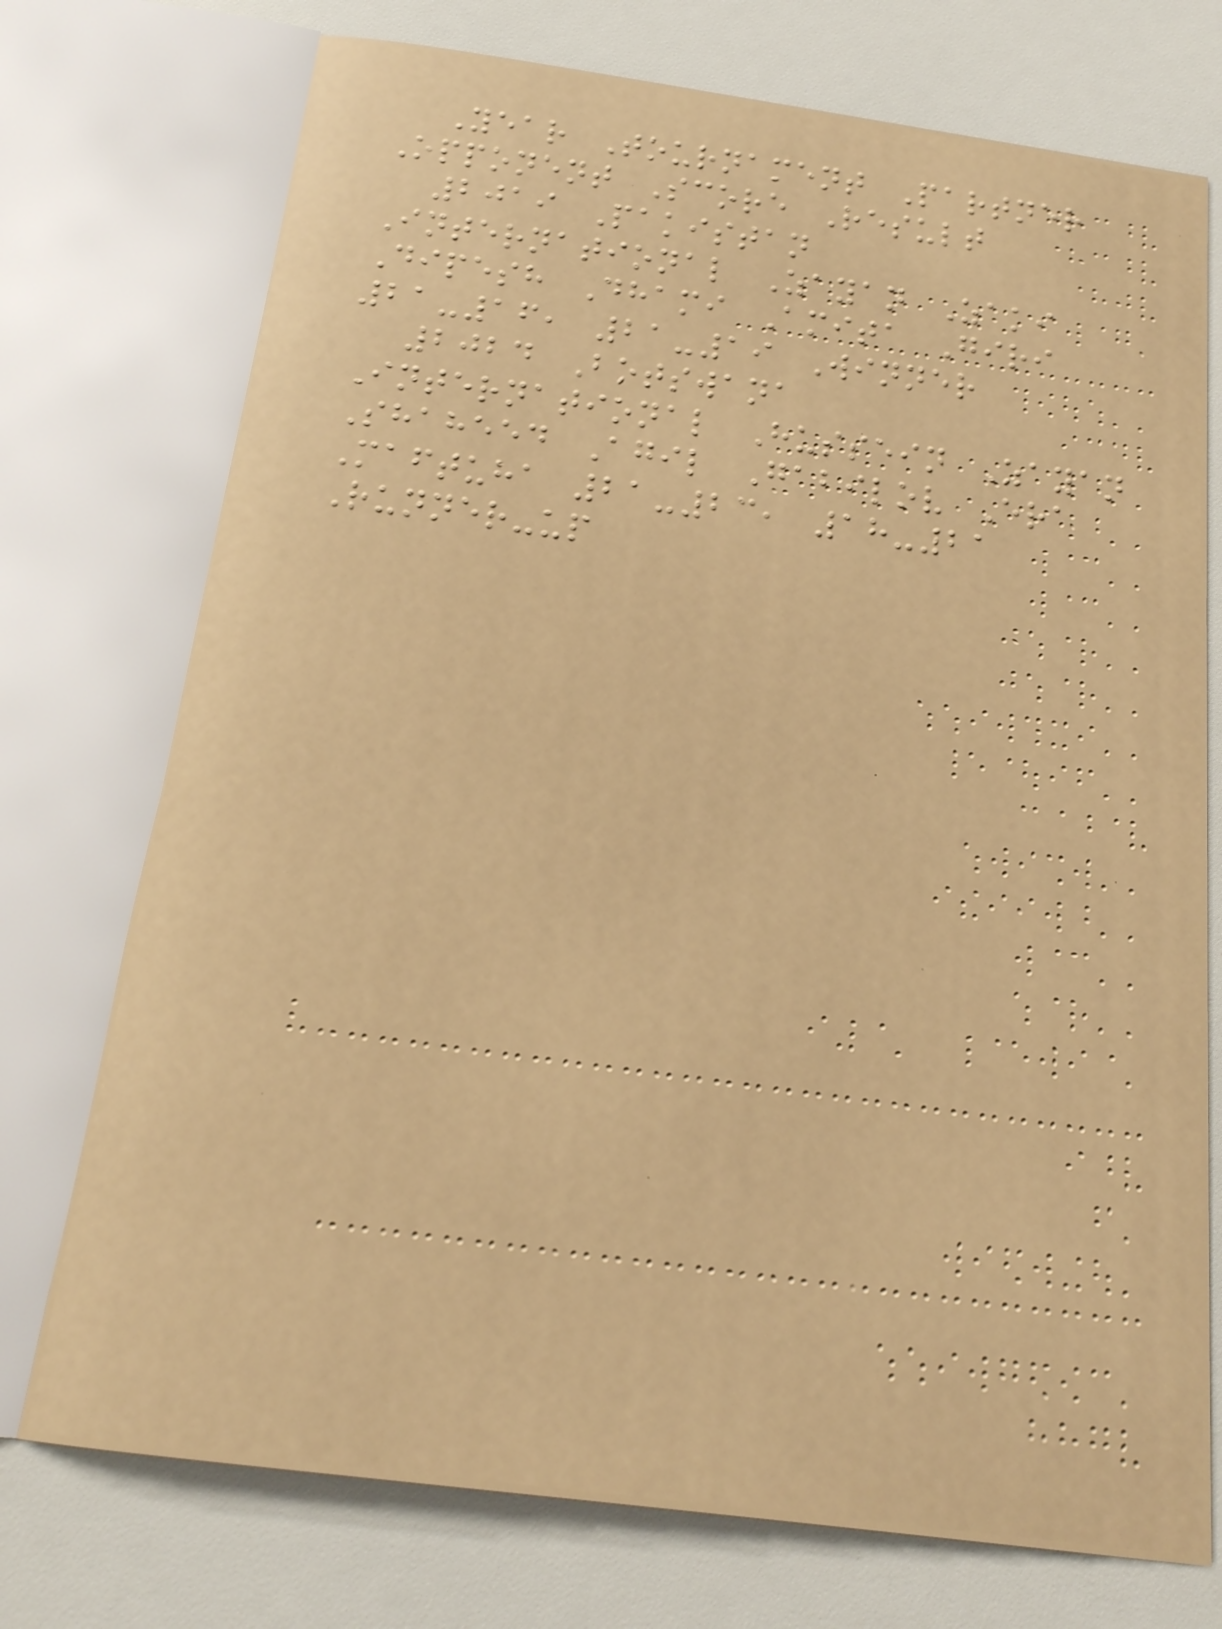Year Tournament Partner
Opponent Score Result
2019 Pakistan
International Zayan Zaki
Dipesh Dhami Amita Giri
21-16, 21-19 Winner
2024 Botswana
International Hussein Zayan
Shaheed Agil Gabilov Era
Maftuha 21-23, 18-21
Runner-up
